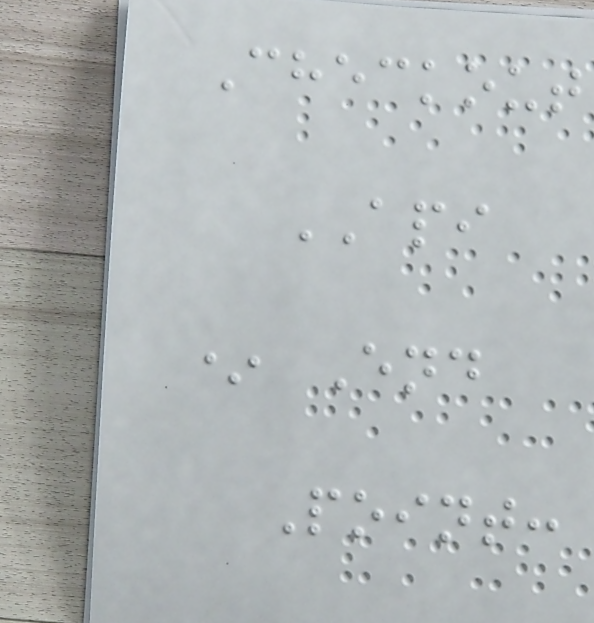Checkout
API
* End
Point:
